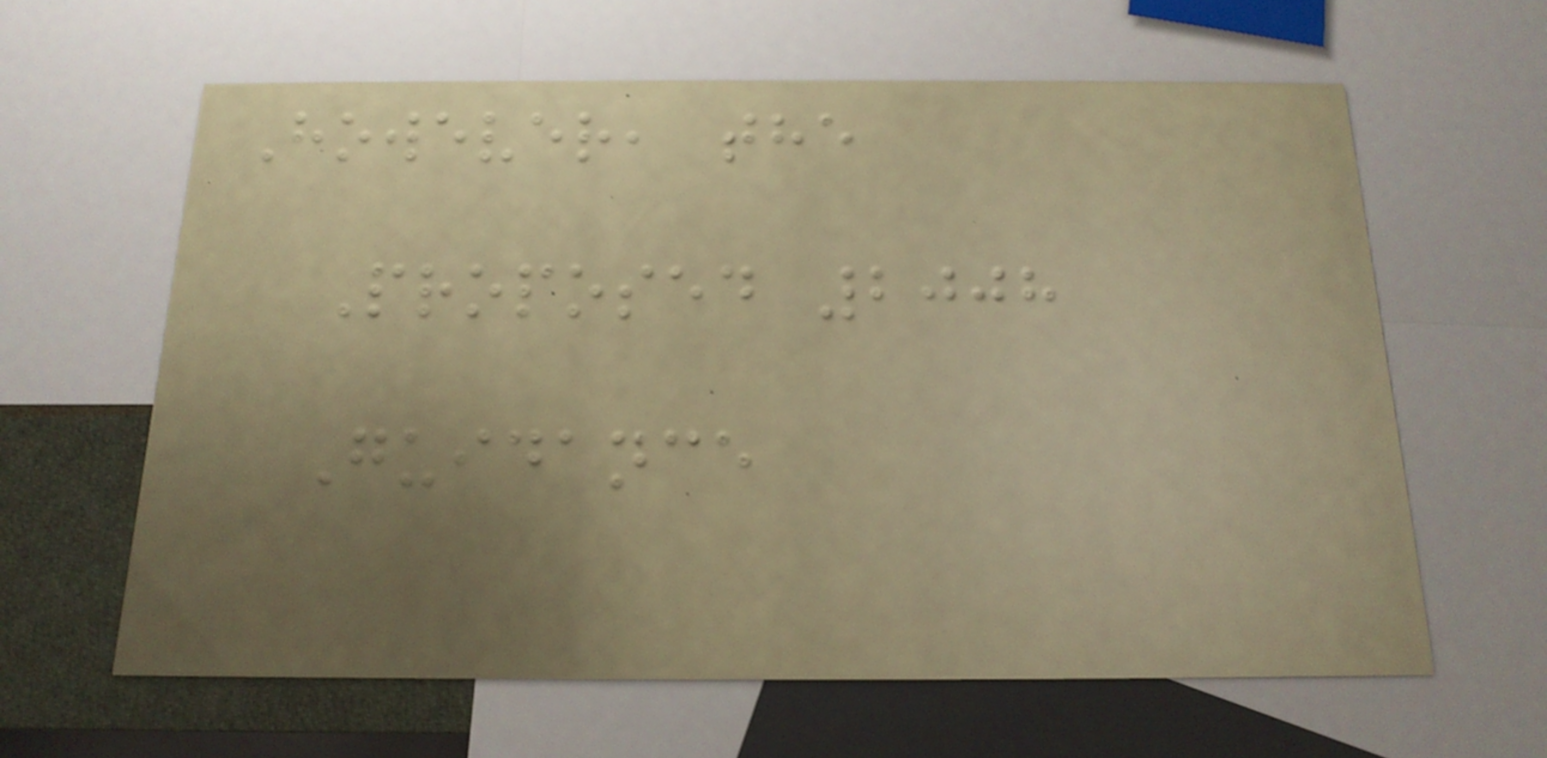However, the
Proposed 2008
Guidance
